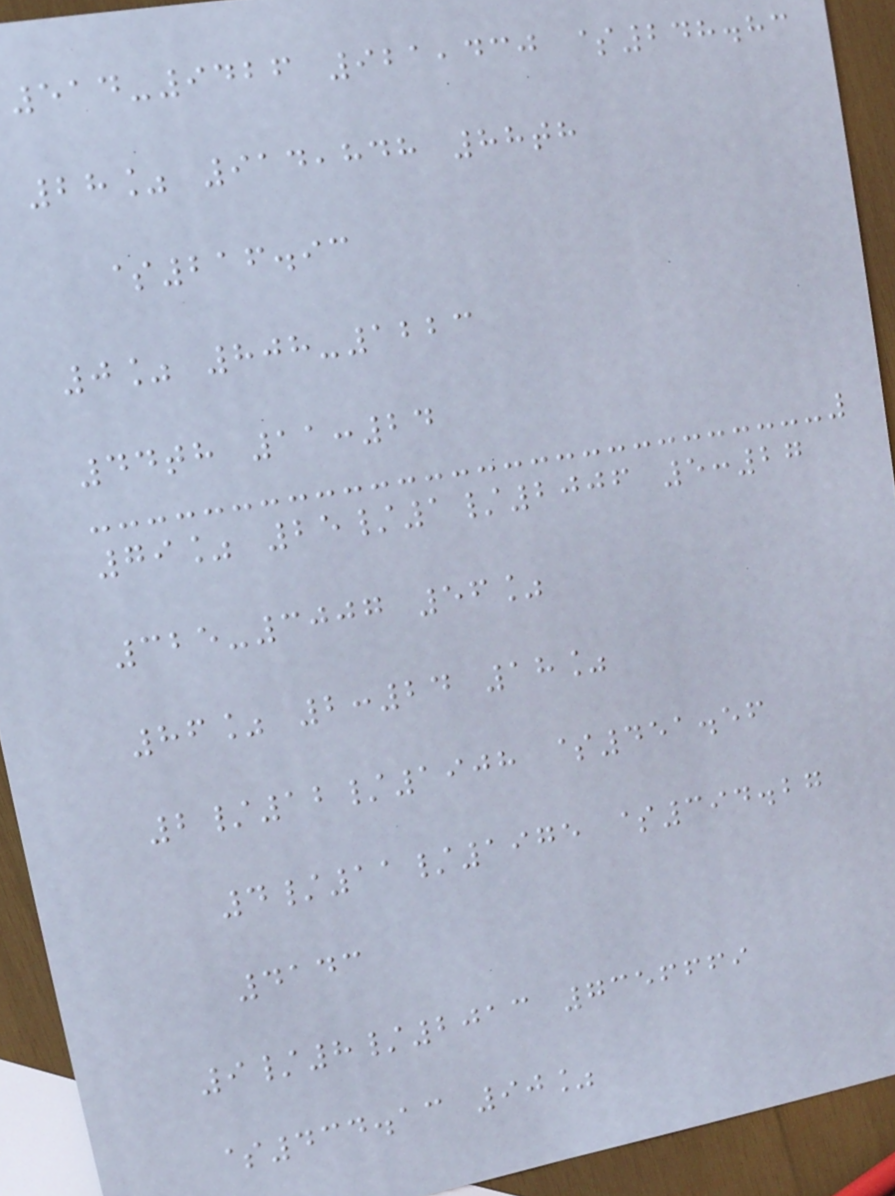514-9426 921,430 $248.83
28% 914,848 88th
$216.93
0% 808-1223
44th 11:24
79% 25/1/2006 5:27
325-3007 56%
86% 2:24 18%
2/12/1908 $451.56
4/11/1975 $394.27
4143
9/8/2013 7356669
$434.13 90%
